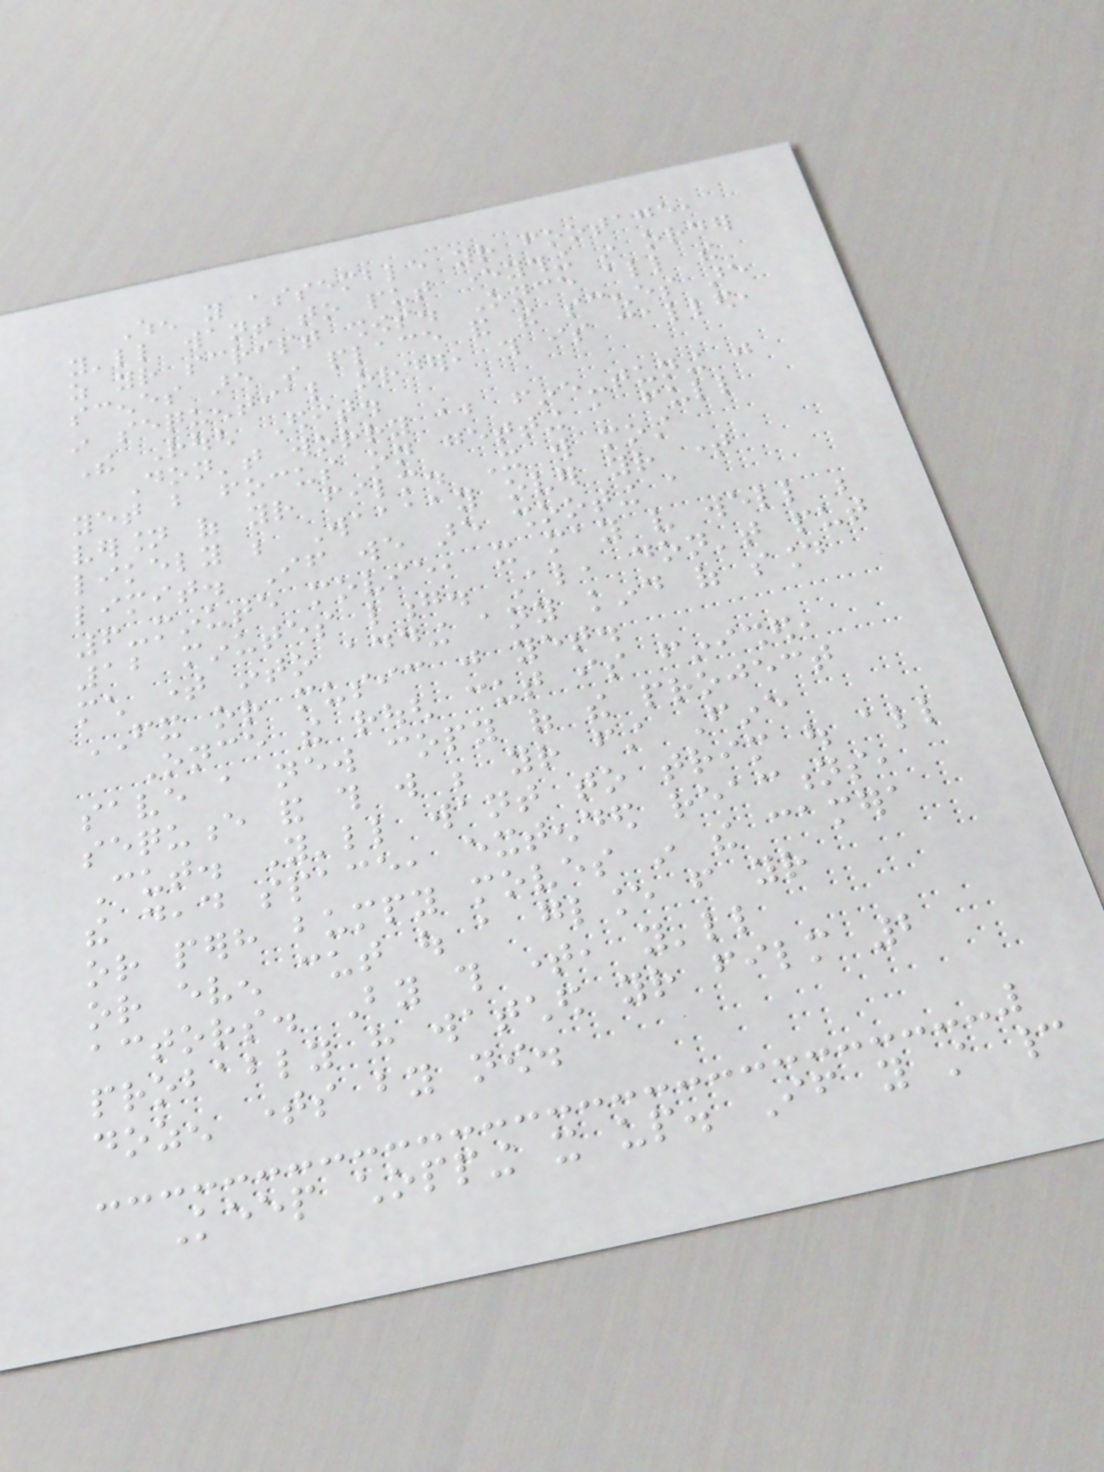When you assemble your footage,
you'll want to put everything in order
as your script shows. Once all the
scenes are in place and the scenes are
in sequential order, this is called,
The Rough Edit.
Don't worry about fine-tuning just
yet but focus on getting a full
version of your film. It will most
likely be Waaaay over your time
limit. If we are shooting a
6-minute movie, it may very well be
12 minutes long. Also, don't put
much time into adding any kind of sound
FX or music just yet.
Once the rough cut is finished,
save a new copy of the project
sequence and this will be your first Fine
Cut. You'll want to trim out all
the dead space, extended reactions,
or perhaps bumpy moves in the camera
or even cut out a glance from your
actors. By this time, you'll
probably have watched your film 2
dozen times by now.
Keep chopping it up. If you still cannot
